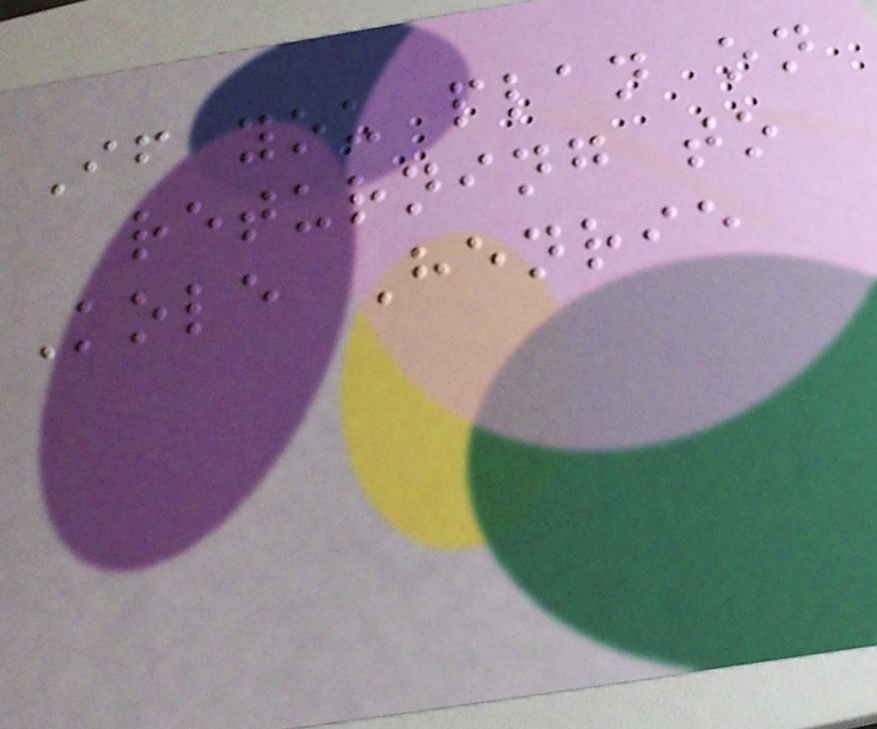If you plan on
returning to
Kole Henrie
